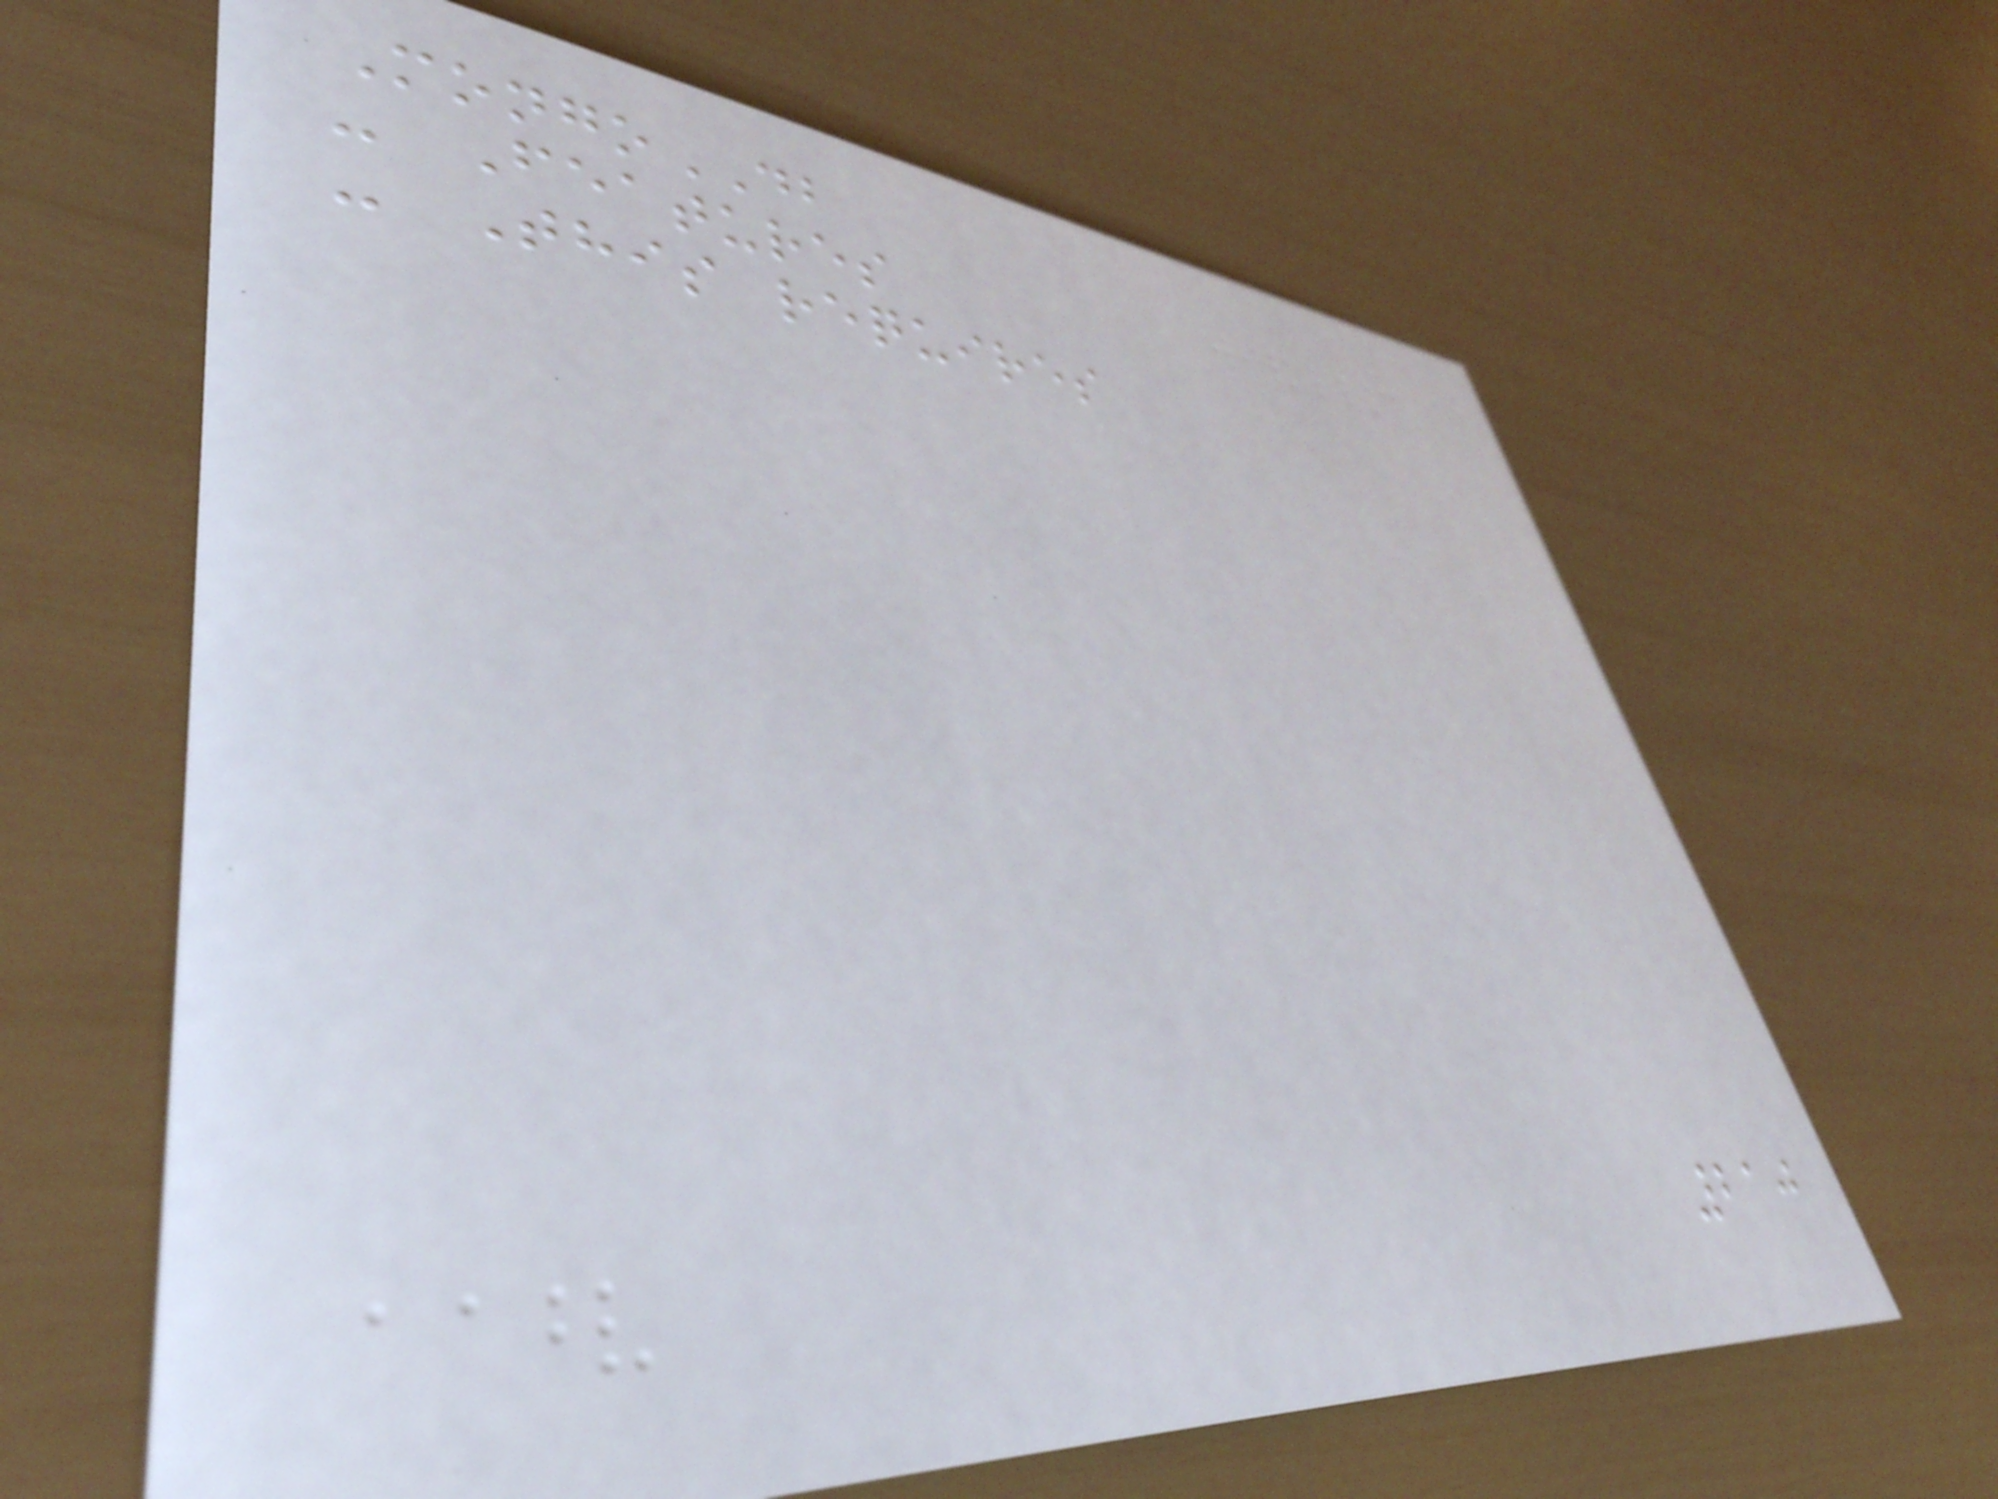MongoDB
- Features
- This requires
210
